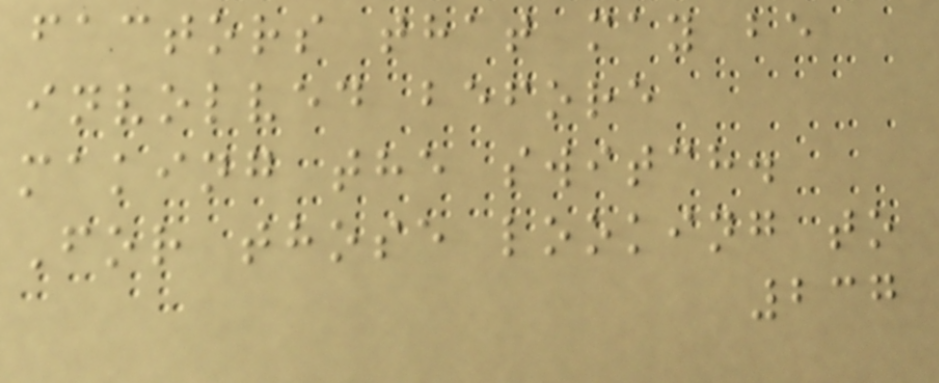factors that may be
involved before
making the switch.
For those looking to
237
